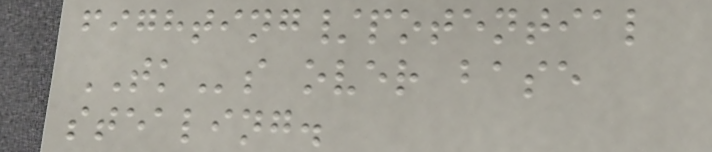fighting/potential
TKs over base
stealing.
